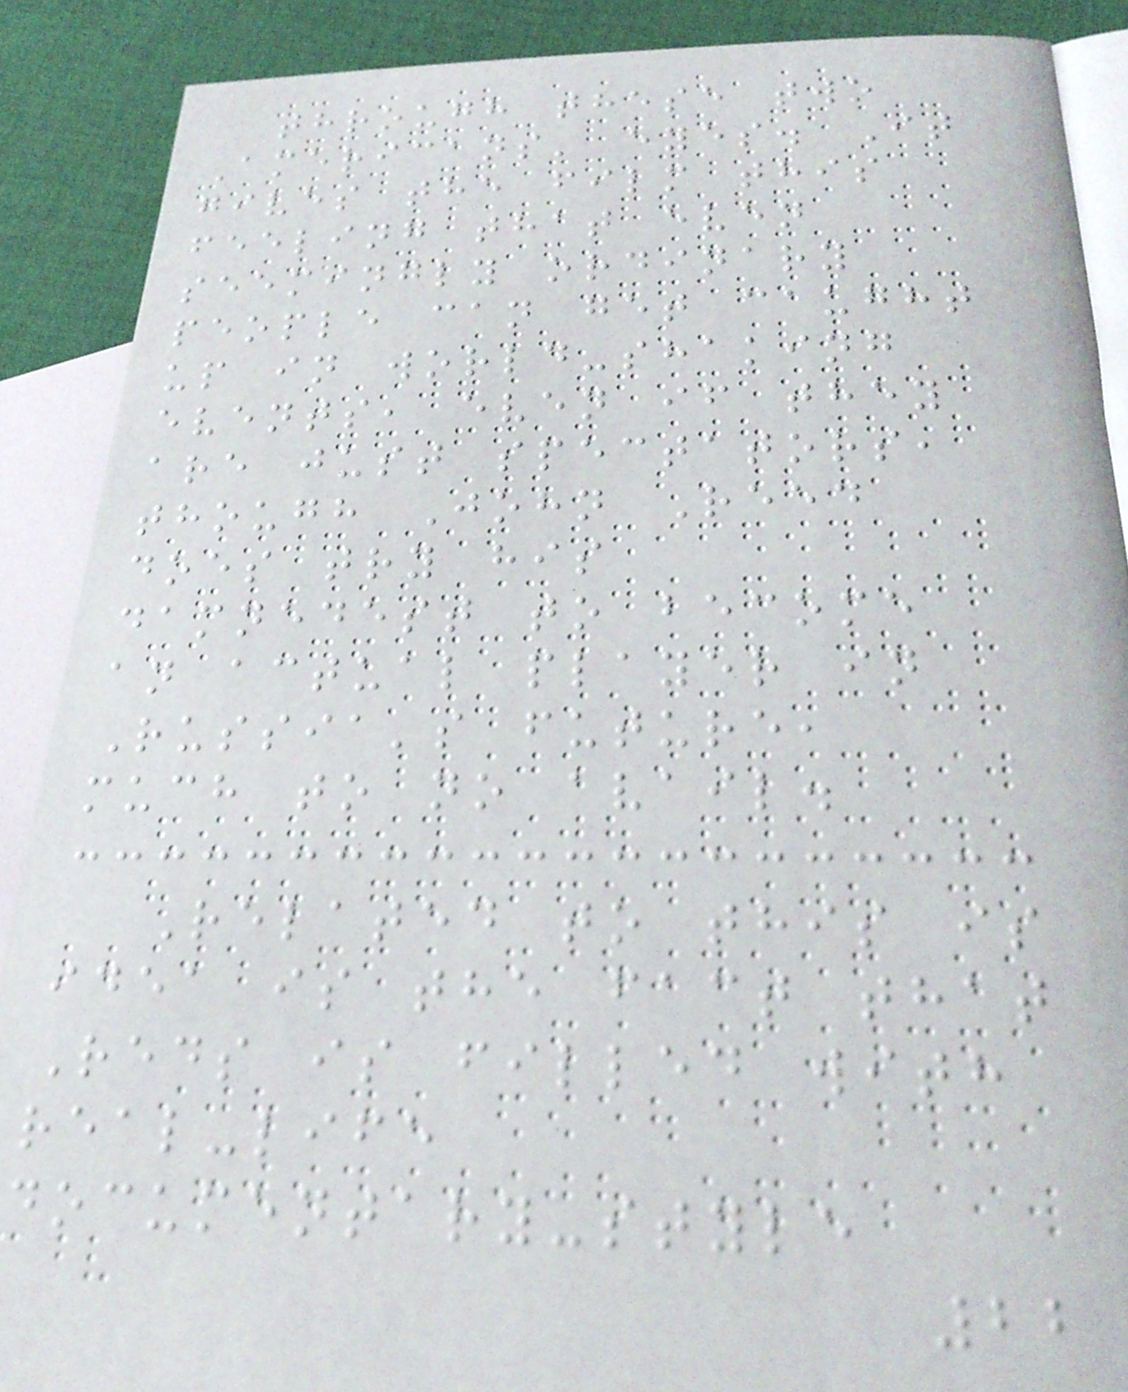through these two
Americans' eyes. It
gives the film this
feeling that even
seemingly ordinary
people can get caught
up in world-shaking
events, even if they
are just spectators,
though John Reed
does try his
damnedest to become
an actual player in
Russia's future,
much to no avail.
Related to this is
idea is the fact that
Reds is filled with
real-life
documentary-style
22
